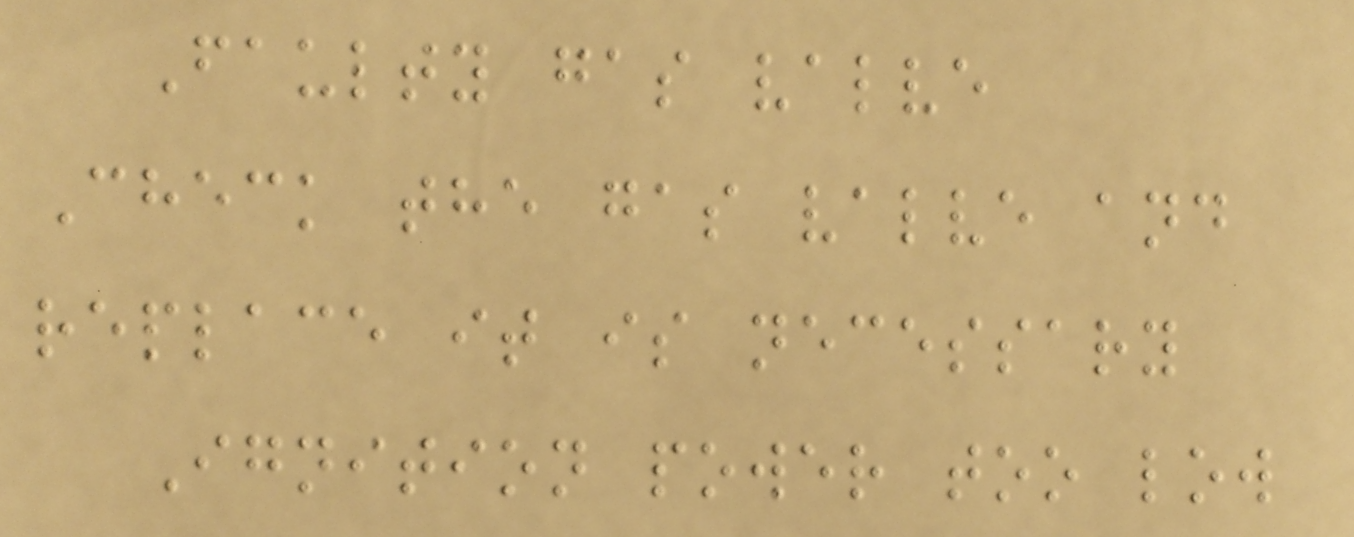Faulty gas valve
Check the gas valve and
replace it is necessary
Ignition power too low
